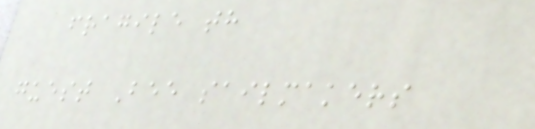fragile th
guest Bee sailmakers
